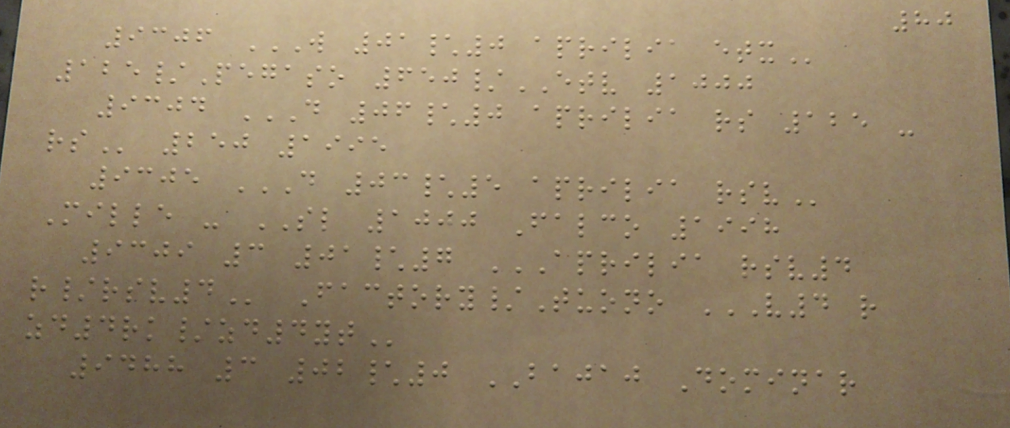80
9306 W 01\0 APRILIA ETX
125/Pegaso 650/ETV 1000
9304 D 06\0 APRILIA RS 125 -
RS 250 1995
9305 D 03\5 APRILIA RSV
Mille - SL 1000 Falco 1998
9309 3 01\7 APRILIA RSV4
R/RSV4 Factory/Tuono V4 R
ZD4RK/ZD4YT
9488 3 02\0 BAJAJ Dominar
